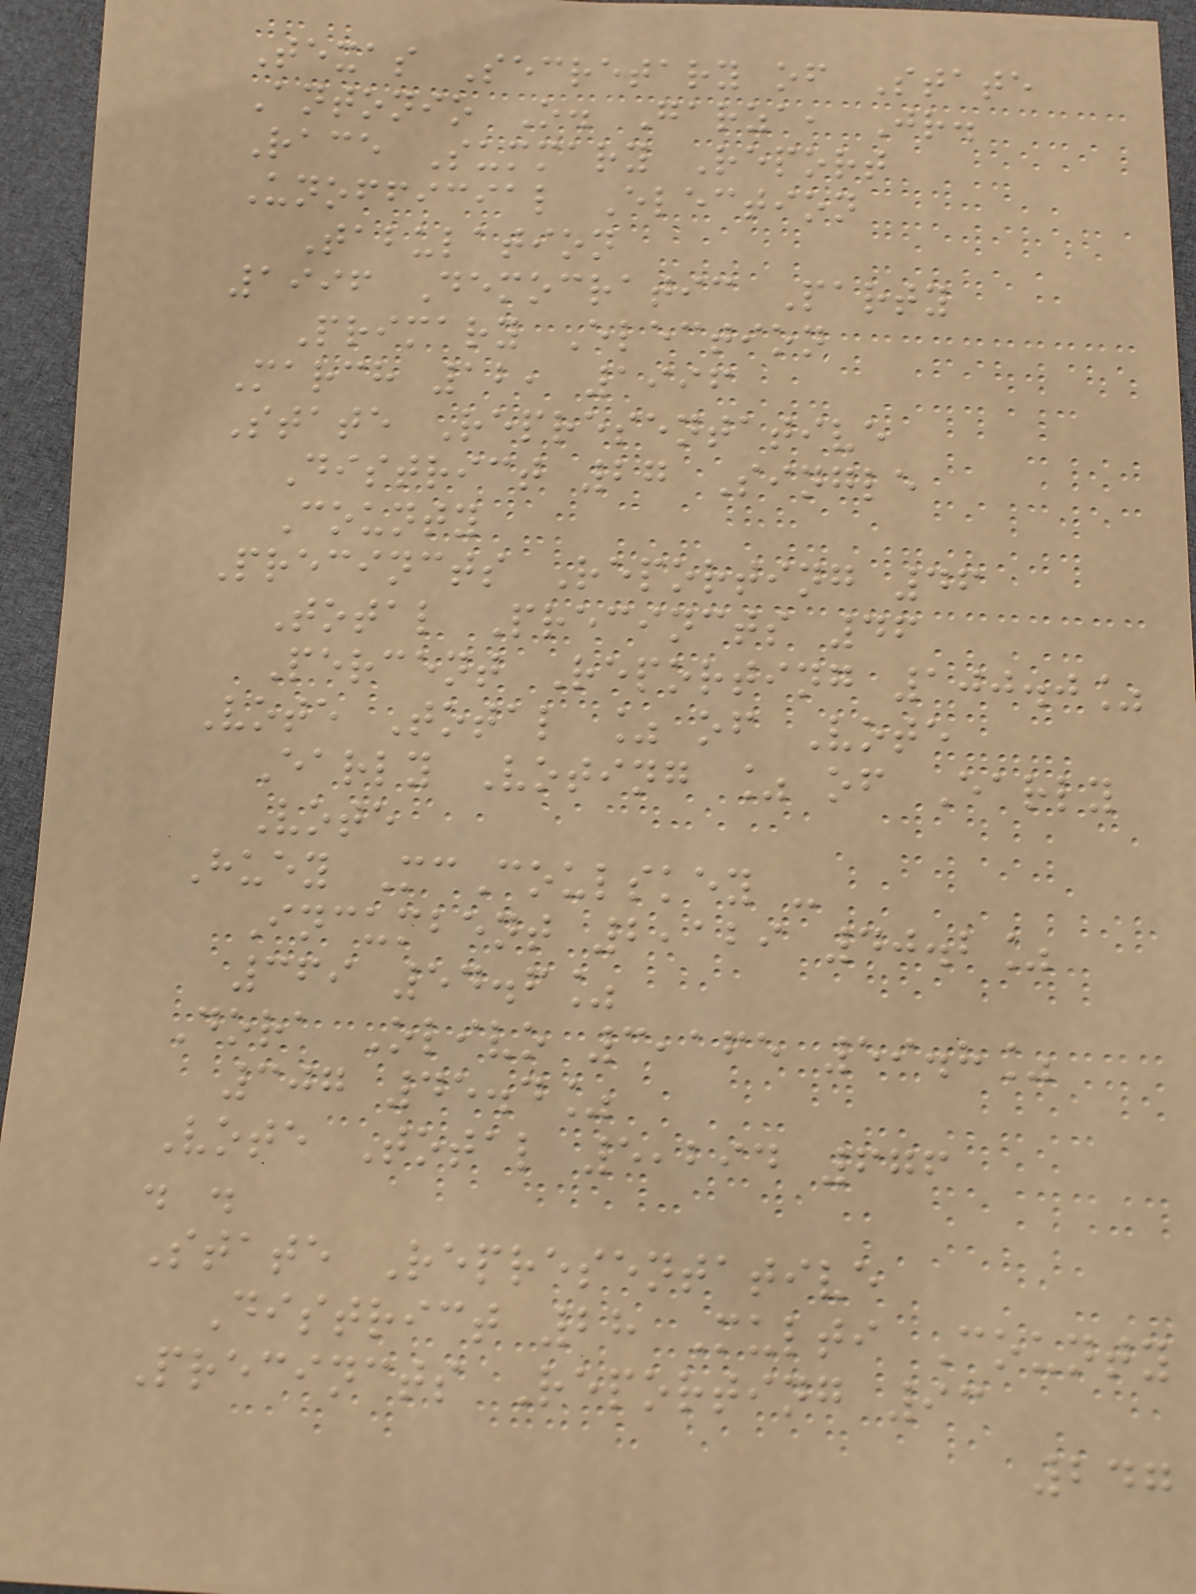Texas Secretary of State
Antonio O. Garza, Jr.
Race Summary Report
Unofficial Election
Tabulation
1996 Democratic Party
Primary Election
March 12, 1996
State Representative
District 27 Single
County
Precincts Reporting 46
Total Precincts 46
Percent Reporting 100.0%
Vote Total % of Vote
Early Voting % of Early
Vote
Huey McCoulskey -
Incumbent 2,129 40.2%
369 54.6%
Dora Olivo 3,165 59.8%
307 45.4%
Vote Total 5,294 676
. .
State Representative
District 28 Multi County
Precincts Reporting 93
247
